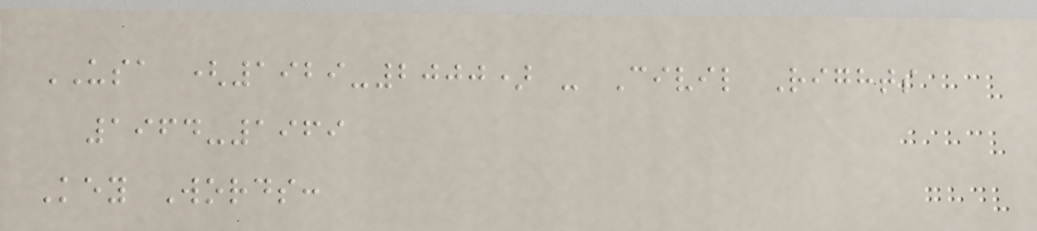USA (1929-2000) - Civil Rights
1964-1969
Key Words:
